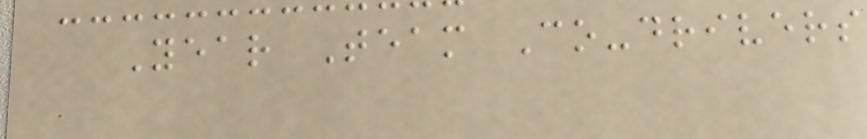Year Team Co-drivers
